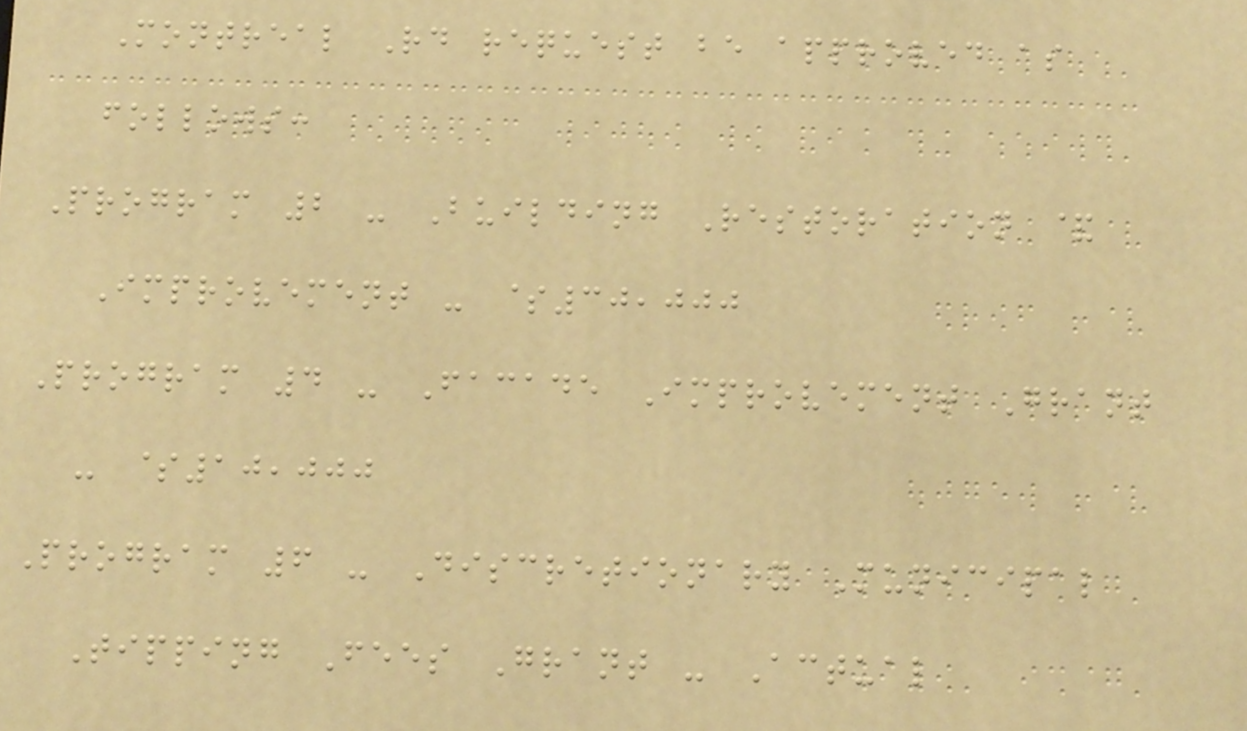Montreal Rd request be approved as
follows:
Program 2 - Building Restoration &
Improvement - $30,000
Program 4 - Facade Improvement Grant
- $10,000
Program 6 - Discretionary Municipal
Tipping Fees Grant - Actual
